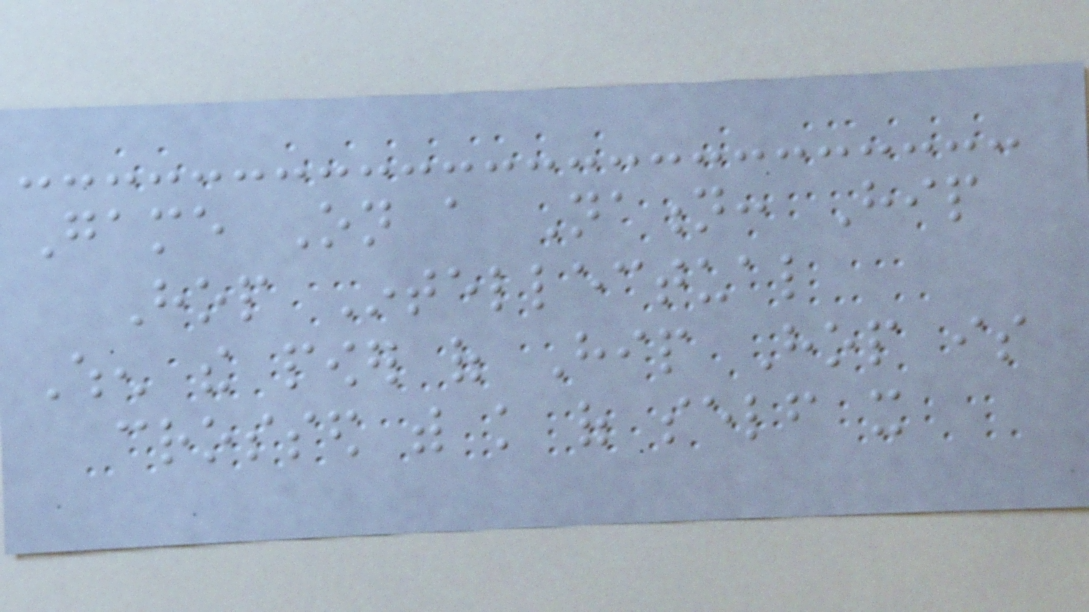Game On a Nation: Hip
Hop Intellectual
When the power of Hip Hop is
crossed with knowledge of self it
